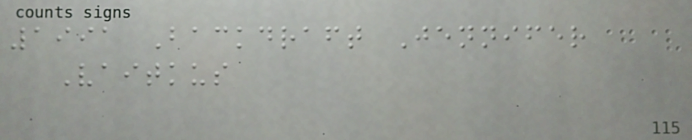1991 Backdraft Jennifer
Vaitkus
